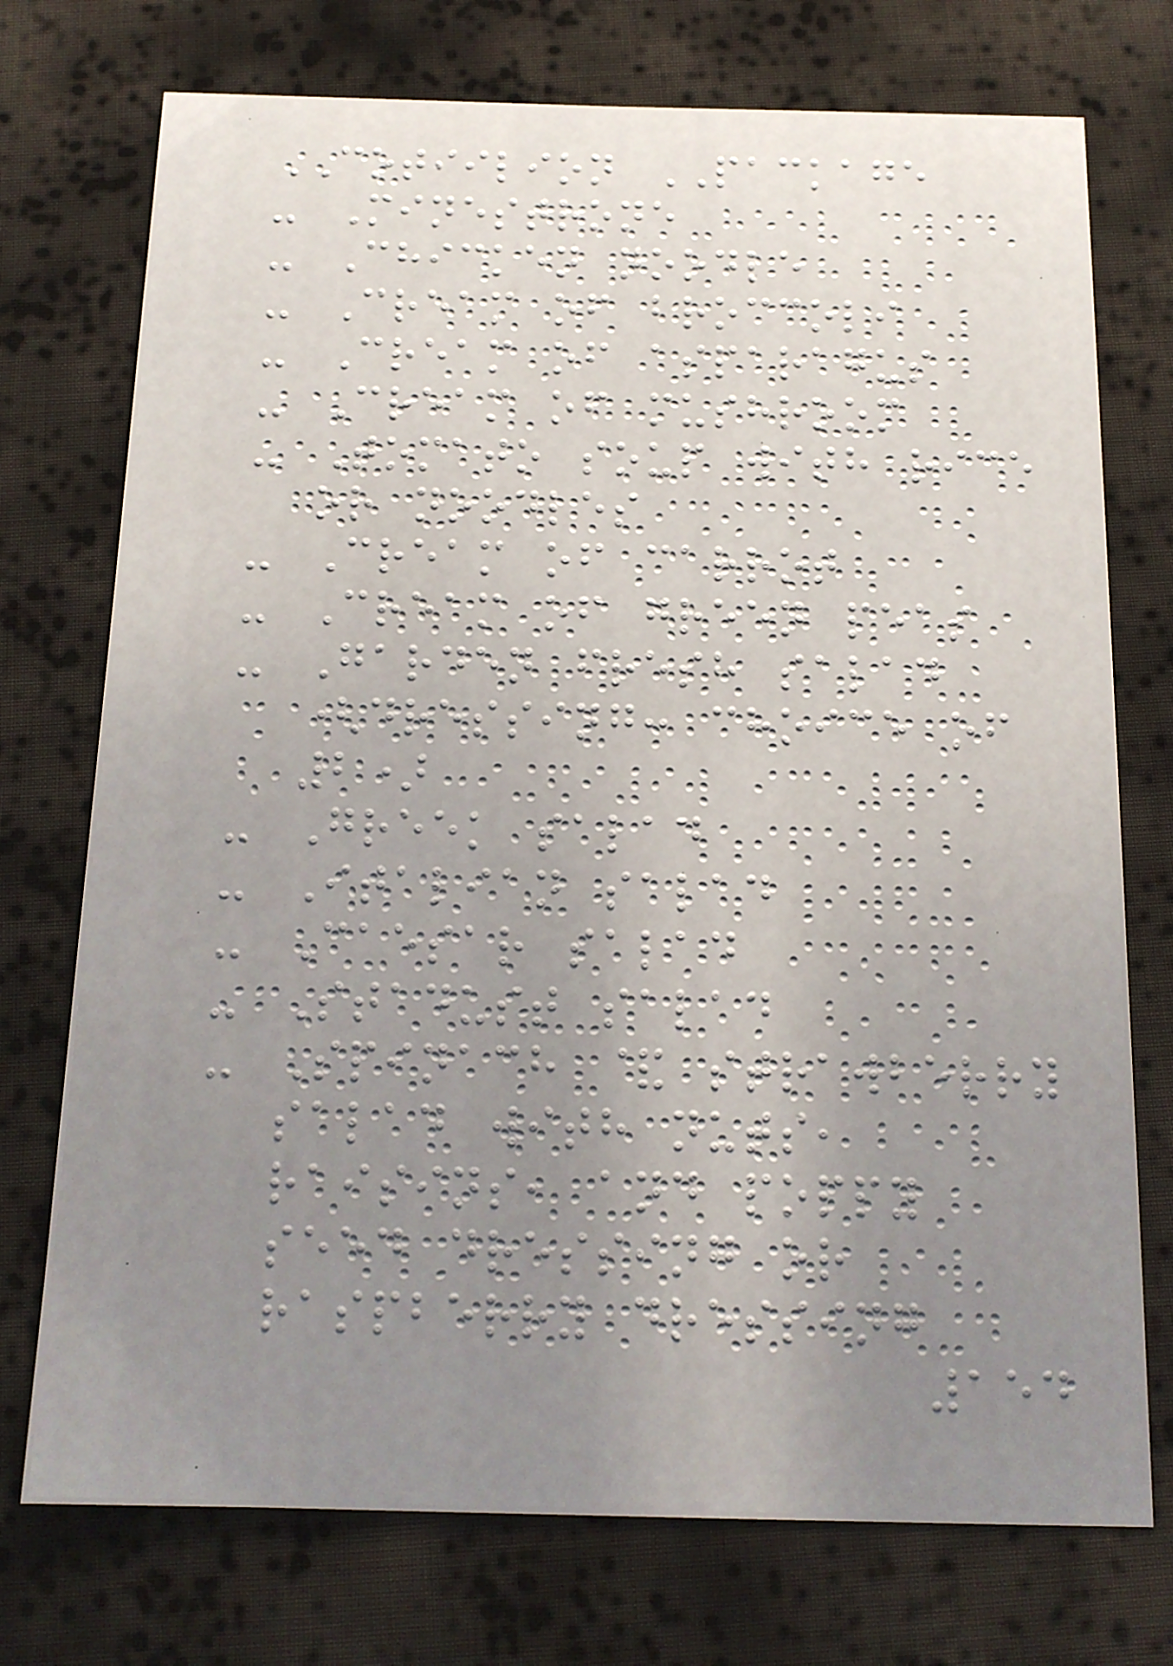COTIILION PACKAGE
- Minestrone
- Chicken noodle
- Cream of broccoli
- Cream of asparagus
- Cream of mushroom
- Tomato soup with rice
or noodles
- Cream of carrot
- Cream of green peas
- Garden fresh salad
(dressing: choice of
2)
- Greek salad
- Italian salad
- Caesar salad
- Stadust salad
- Spinach & strawberry
salad with nuts,
raisins, and poppy
seed dressing or
raspberry dressing
154
